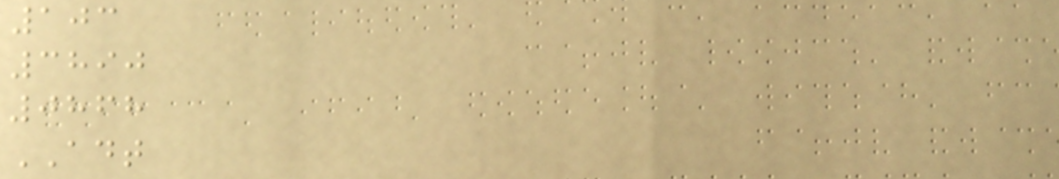103
3890
0868
ADT
